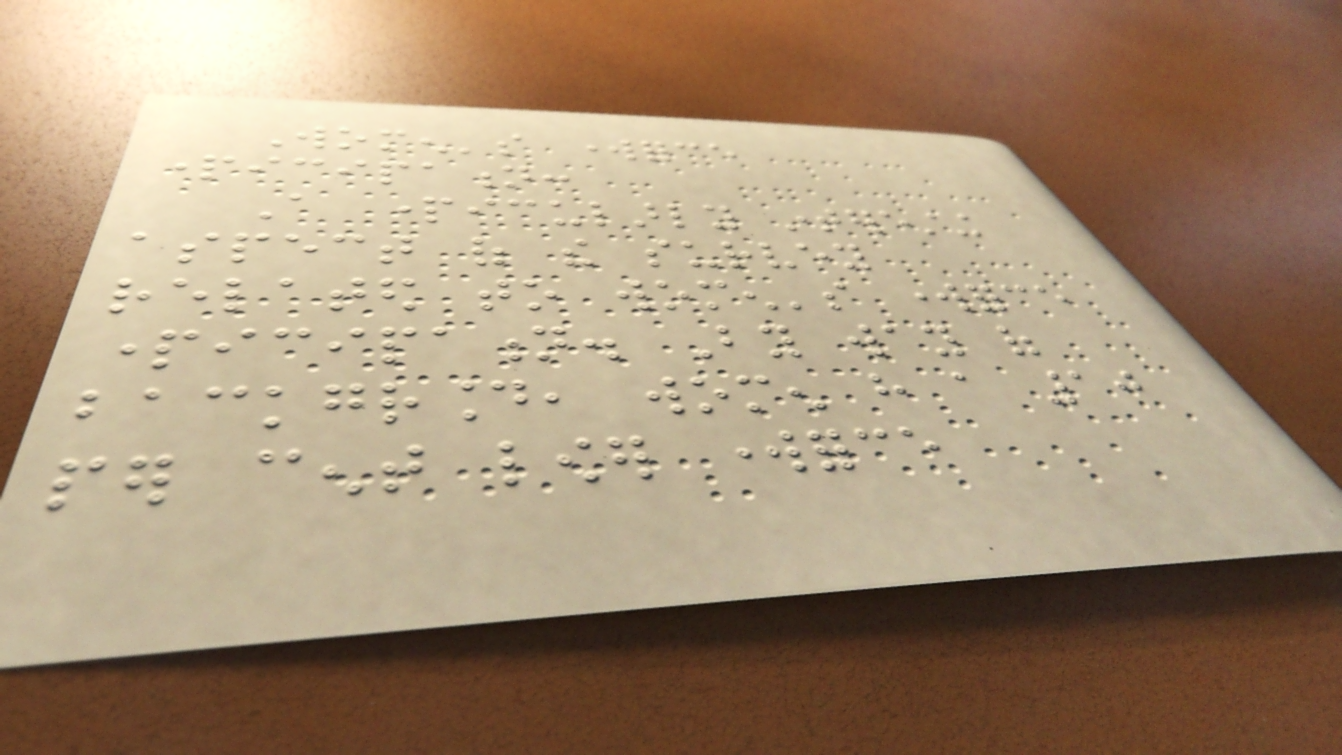Women's workforce
participation:
A particularly interesting
aspect of the survey
related to women's workforce
participation. By way of
background, women have a 10
per cent lower workforce
